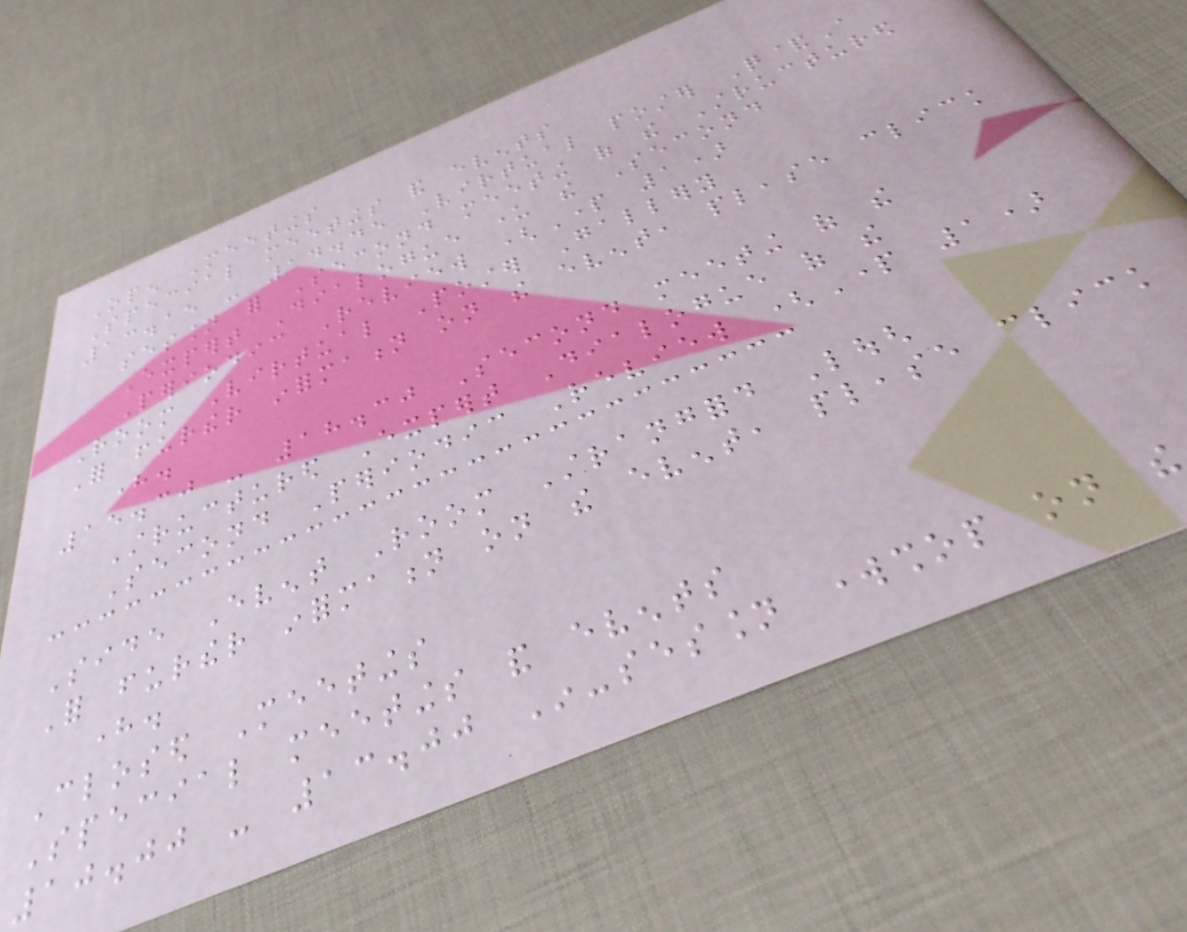Open Meetings
Special meetings and events
13.15 - 14.45 Virtual poster Q&A
session for Second meeting of the Structured
Expert Dialogue under the Second
Periodic Review (Part 1)
Room Virtual Poster Gallery
For further information on the event, please click
here.
15.30 - 18.30 Second meeting of the
Structured Expert Dialogue of the
Second Periodic Review (Part 1)
Side Event Room Strangford Lough
For further information on the event, please click
here.
Closed Meetings
Special meetings and events
10.00 - 13.00 In-session workshop on the
